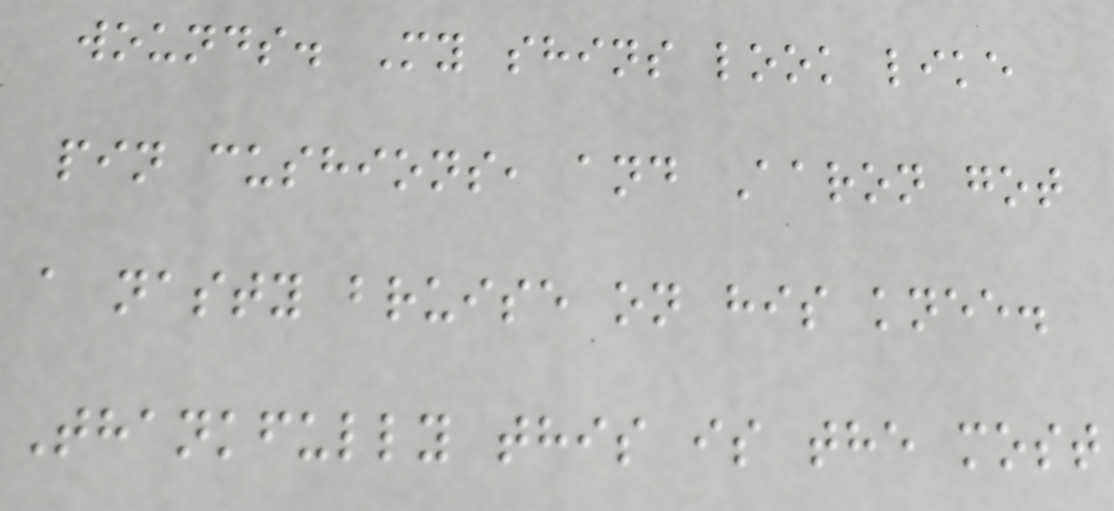wounds. My shins look like
pin cushions, and Aaron got
a nasty bruise on his knee.
Thankfully this is the most
